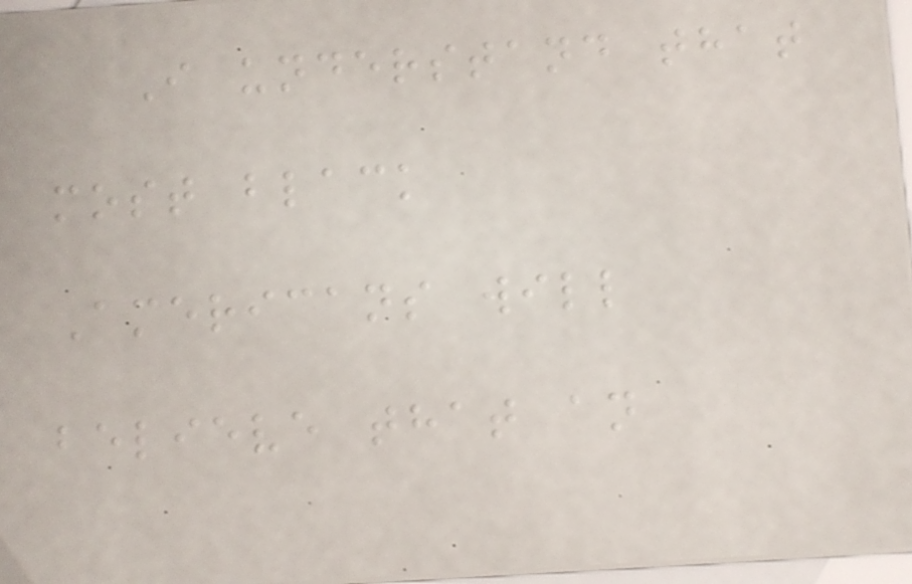I understand that
most black
Americans will
believe that an
